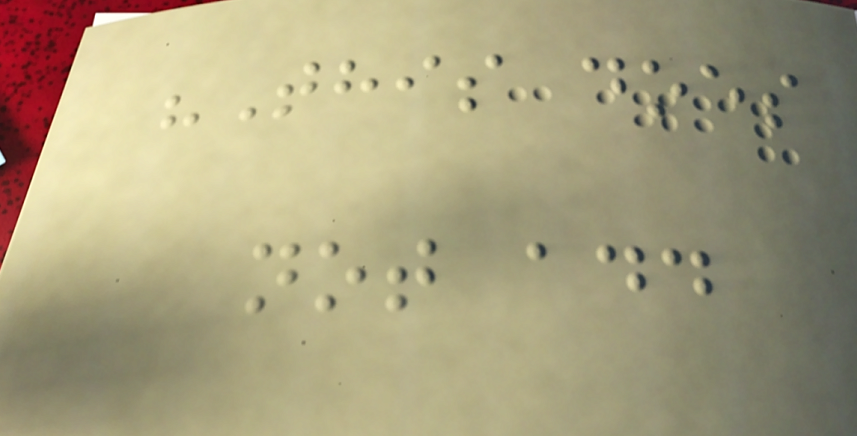"This does
not add
